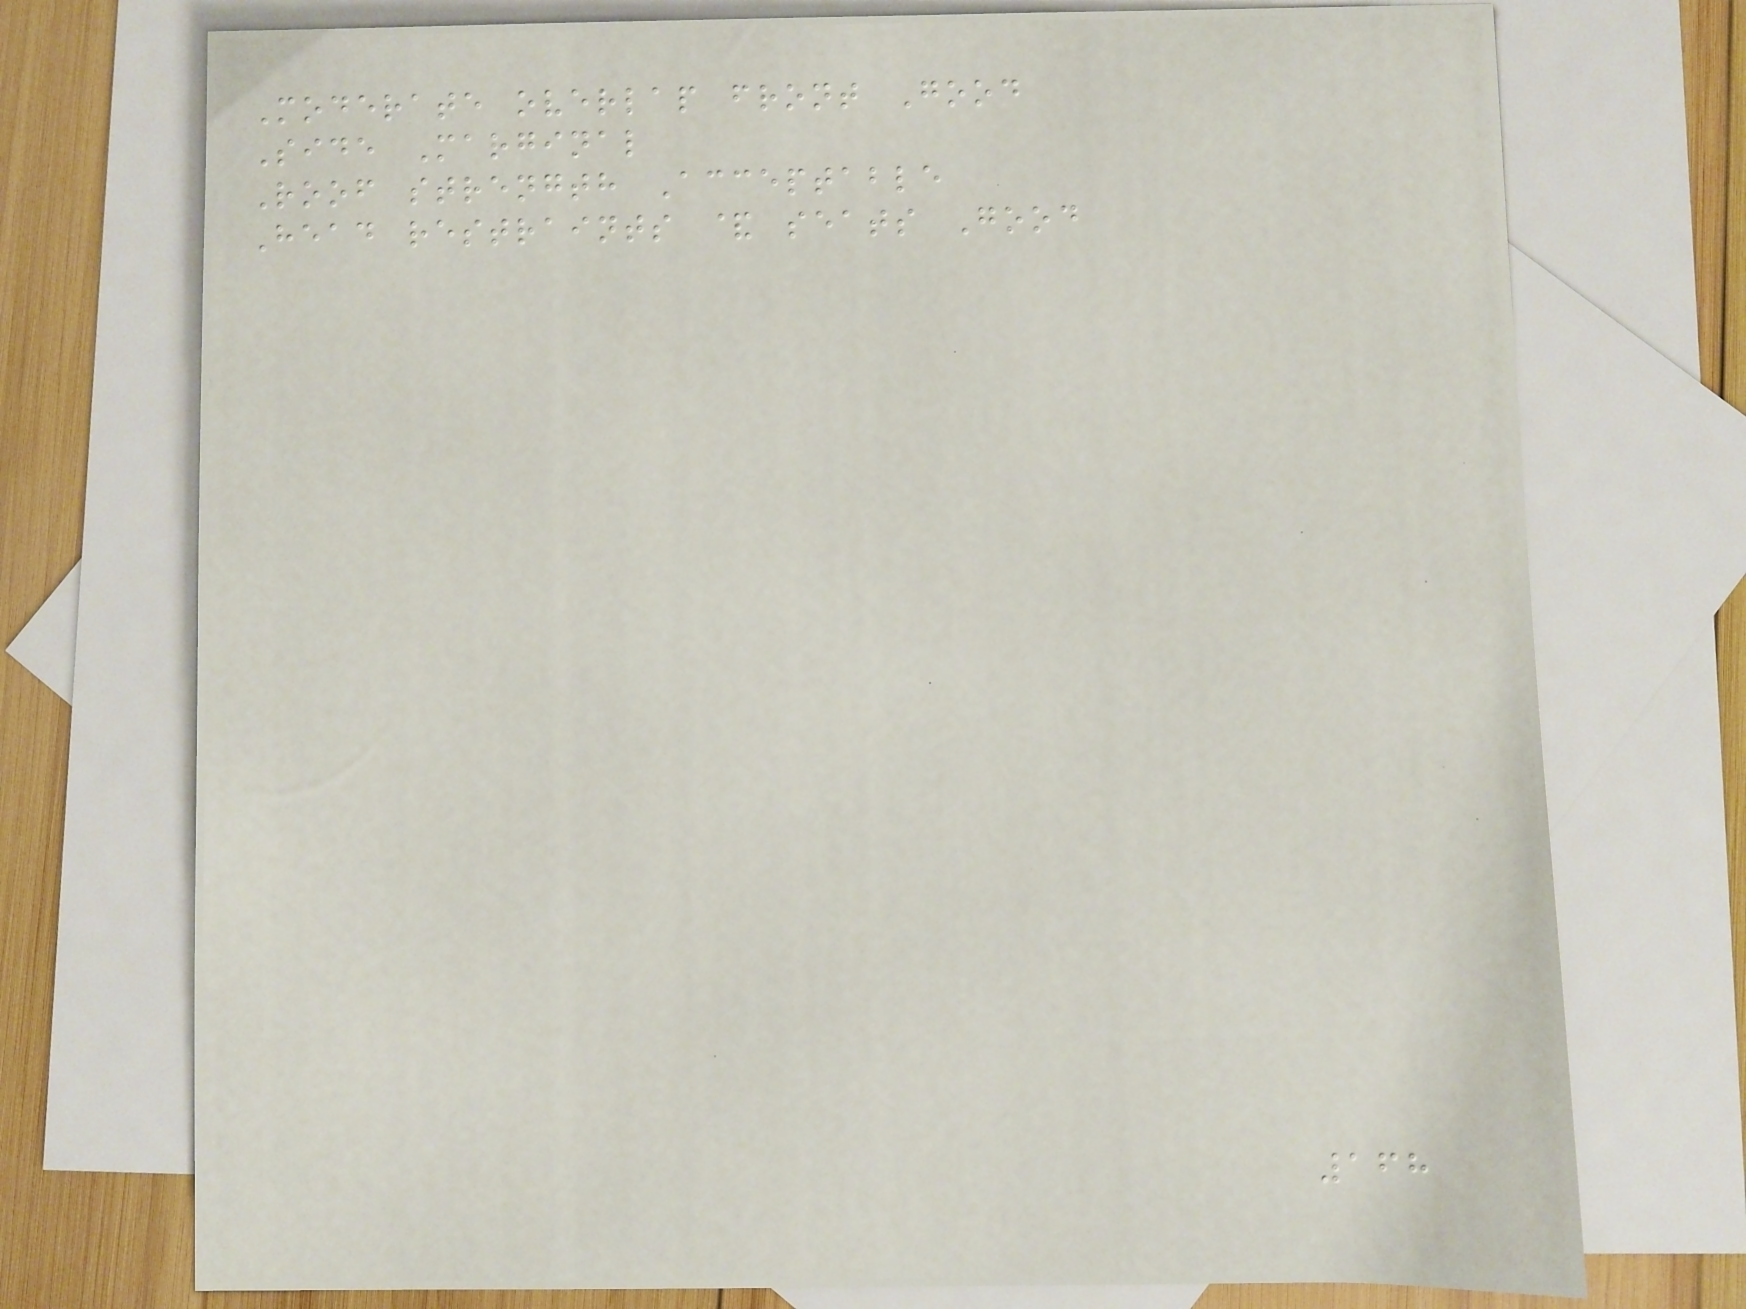Moderate overlap front Good
Side Marginal
Roof strength Acceptable
Head restraints & seats Good
168
